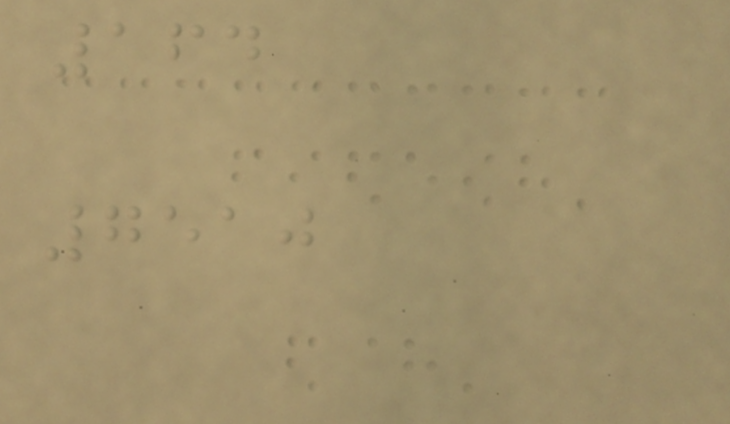164
7510
